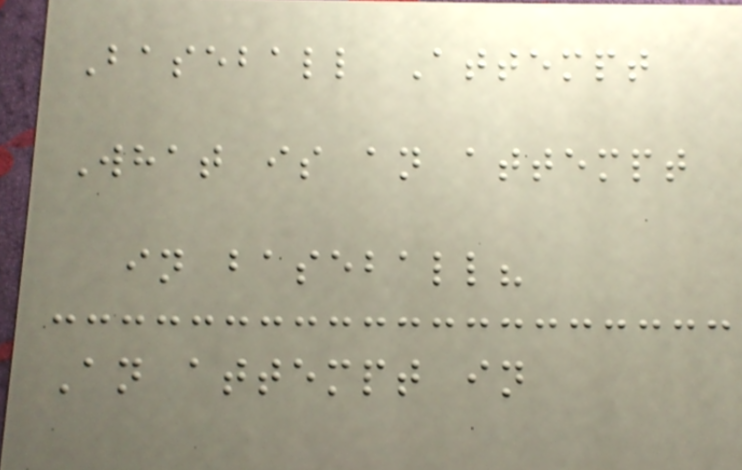Baseball Attempt
What is an attempt
in baseball?
An attempt in
